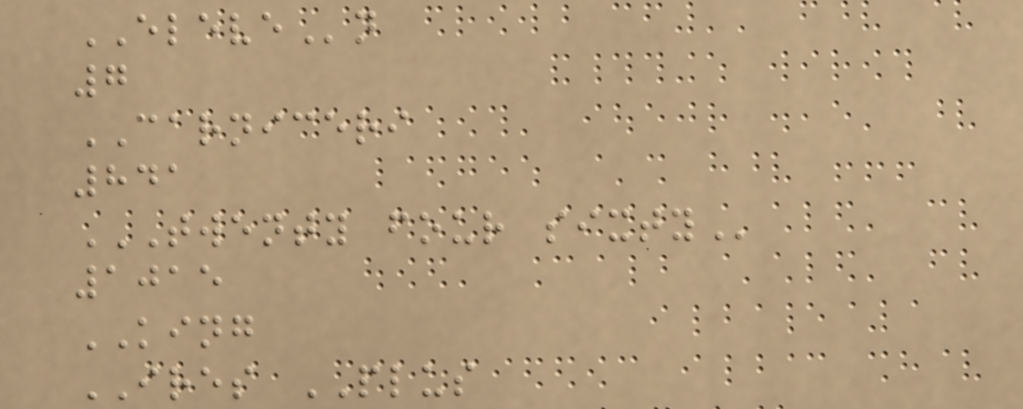ELEVEn
7
CARNICERI
841
TWENTY FOUR SIXTY
1015
KING
IRES PLUS
